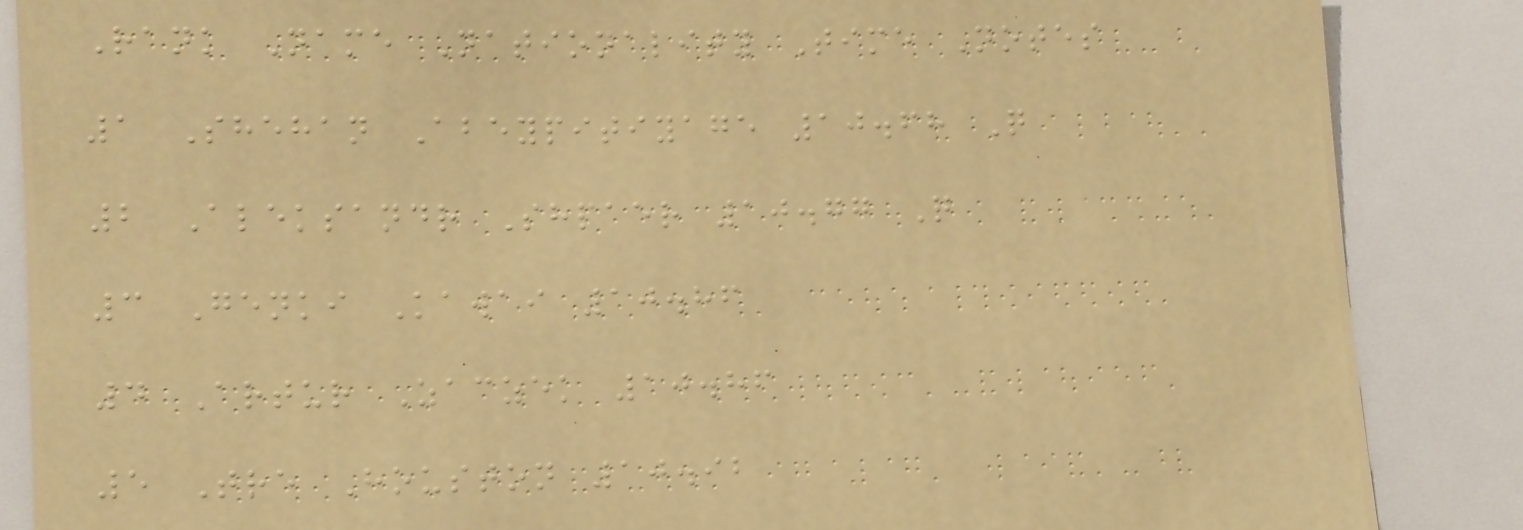Rank Name Nationality Time Notes
1 Shehan Abeypitiyage 10.68 Q
2 Aleksandr Shpaer 10.77 Q
3 Genki Kawai 10.86
4 Artur Zaczek 10.86
5 Tre Houston 10.92
